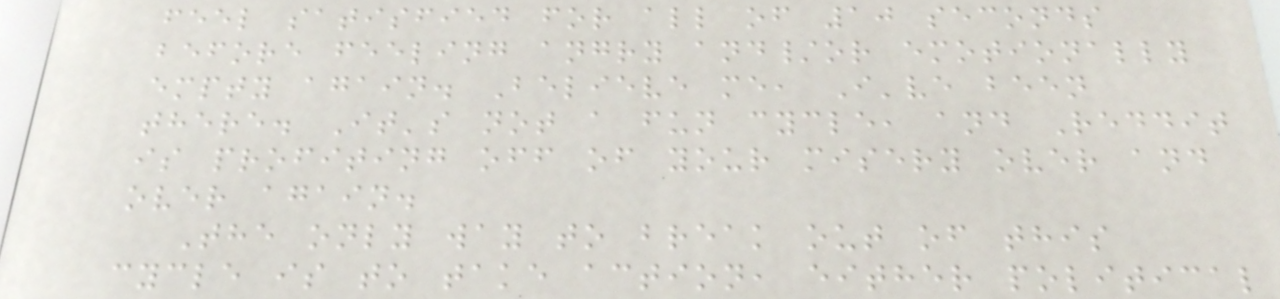feel satisfied for all of 10 seconds
before feeling angry and/or emotionally
empty again. Believe me, I've been
there. It's not a fun cycle, and Reddit
is profiting off of your misery over and
over again.
The only way to break out of this
cycle is to take action, either political
